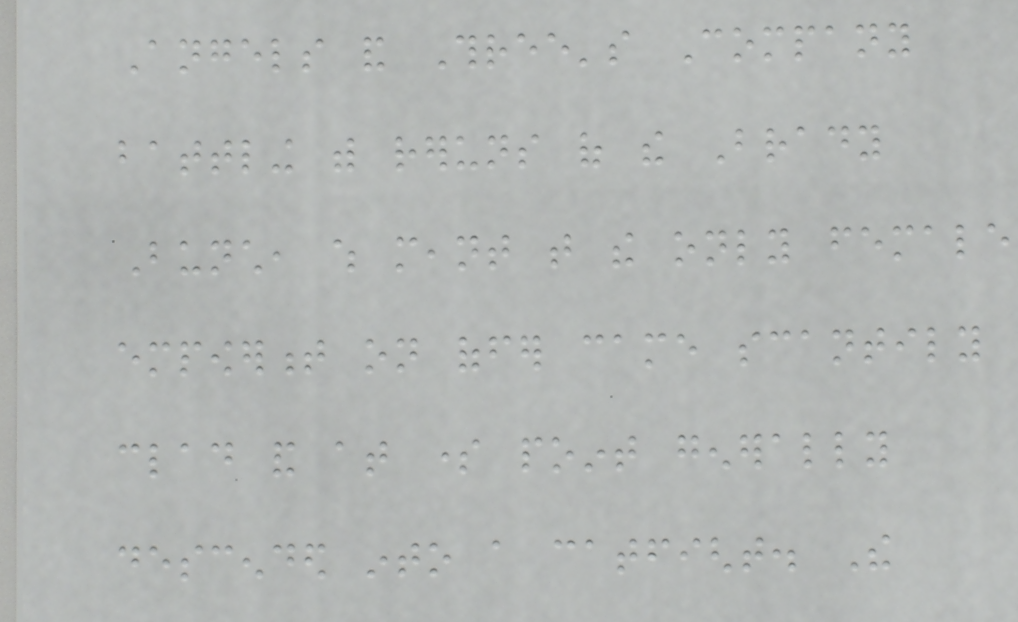Angels and Three's Company
battling with reruns of the Brady
Bunch, which meant that the only female
empowerment on offer came scantily
clad and at some point generally
descended into a catfight. The
